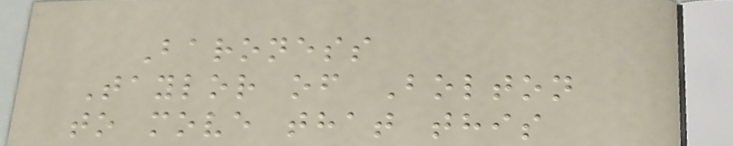Baroness
Taylor of Bolton
to move that this
